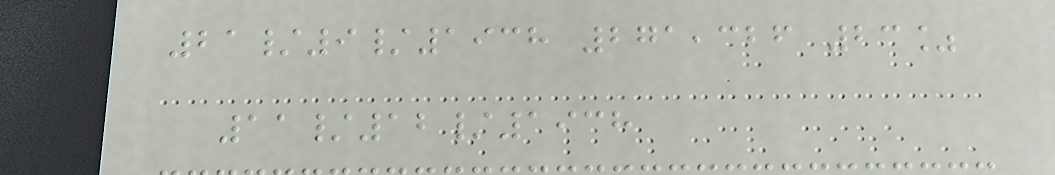21/9/1938 271,326 23%
11/12/1938
